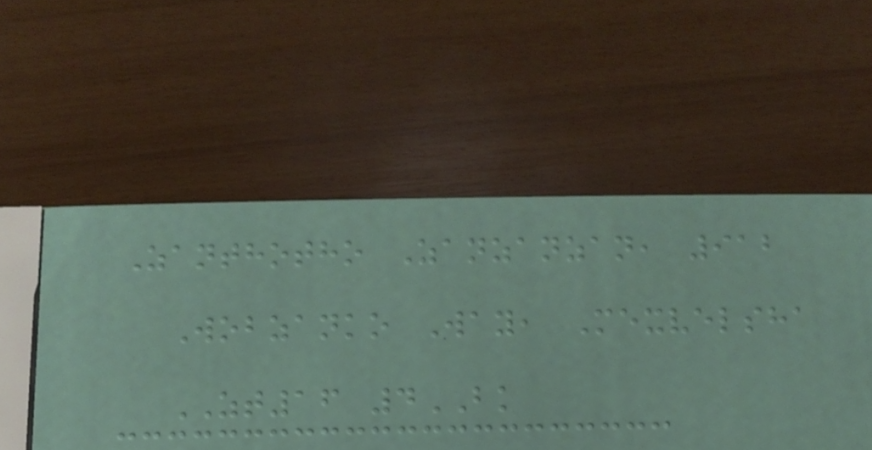Zanthotho Zanzanzan, 912
Wobzanko Way, Mexvelsha
ZT16 4BK
